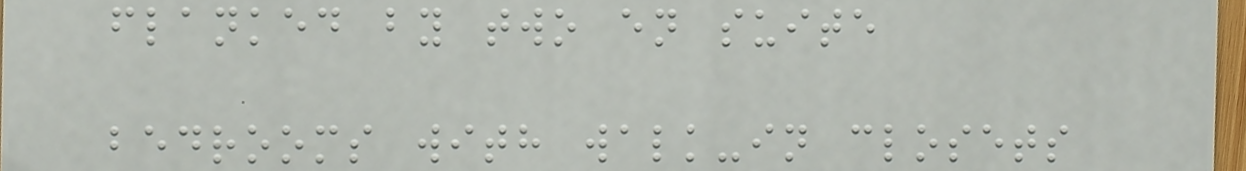flanked by two en suite
bedrooms with walk-in closets
